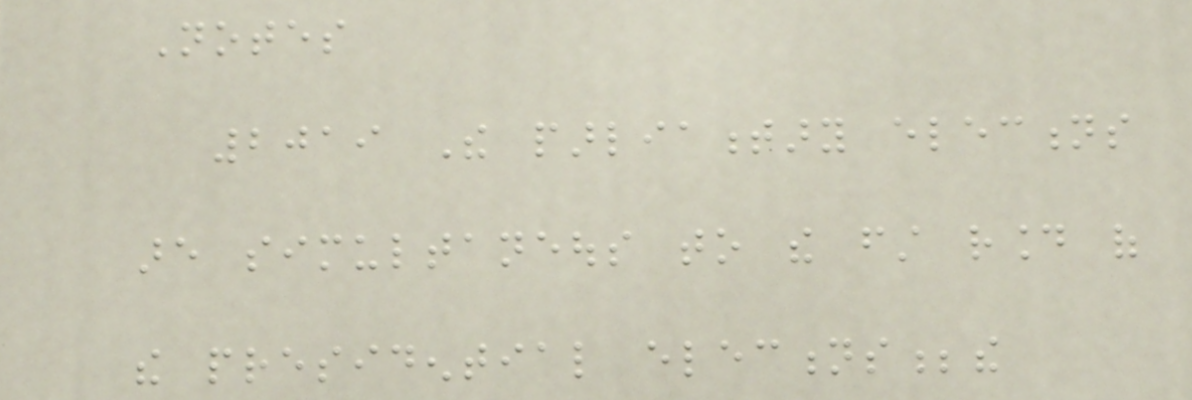Notes
2019 The parliamentary elections
are simultaneous to the first round of
the presidential elections;the
